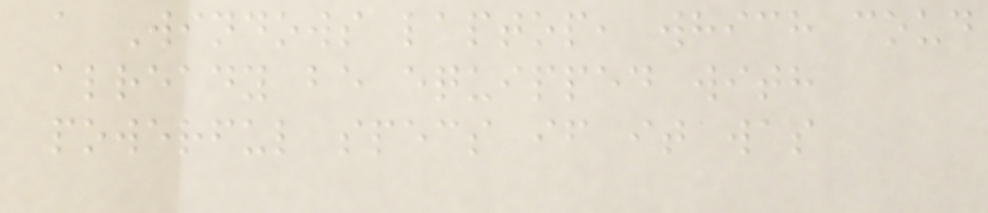a Windows laptop, which coud
already be equipped with
powerful specs if it was
